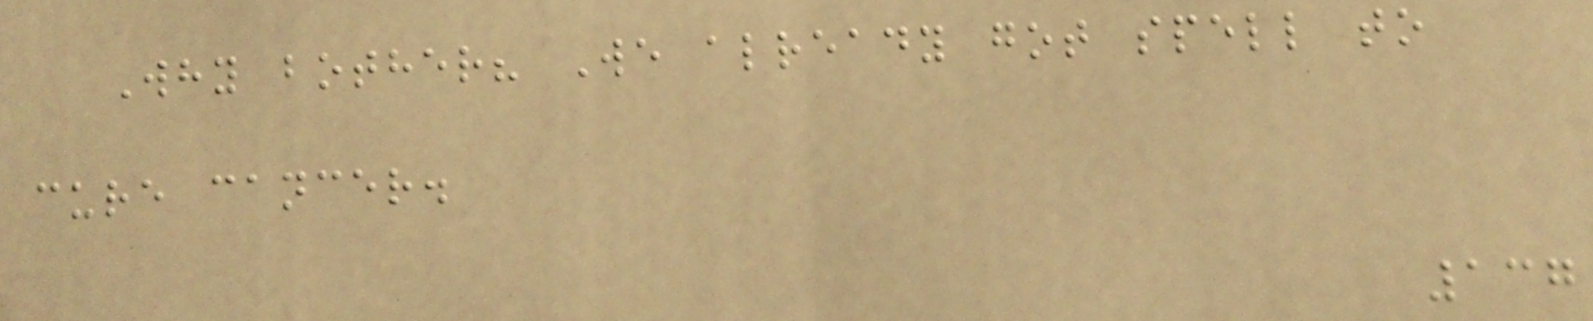Why bother? We already got spell to
cure cancer.
137
